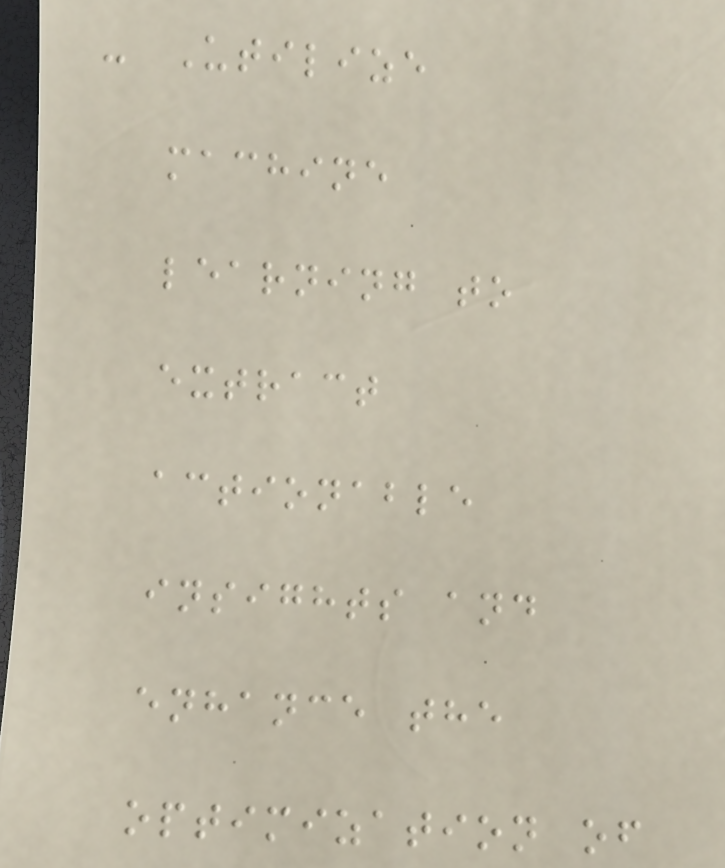- Utilize
machine
learning to
extract
actionable
insights and
enhance the
optimization of
